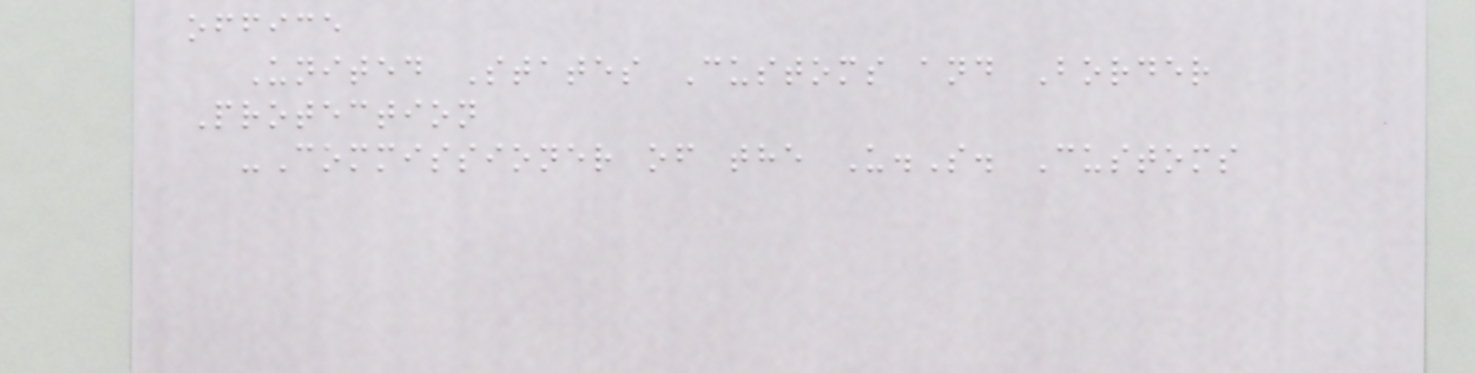office
United States Customs and Border
Protection
-Commissioner of the U.S. Customs
